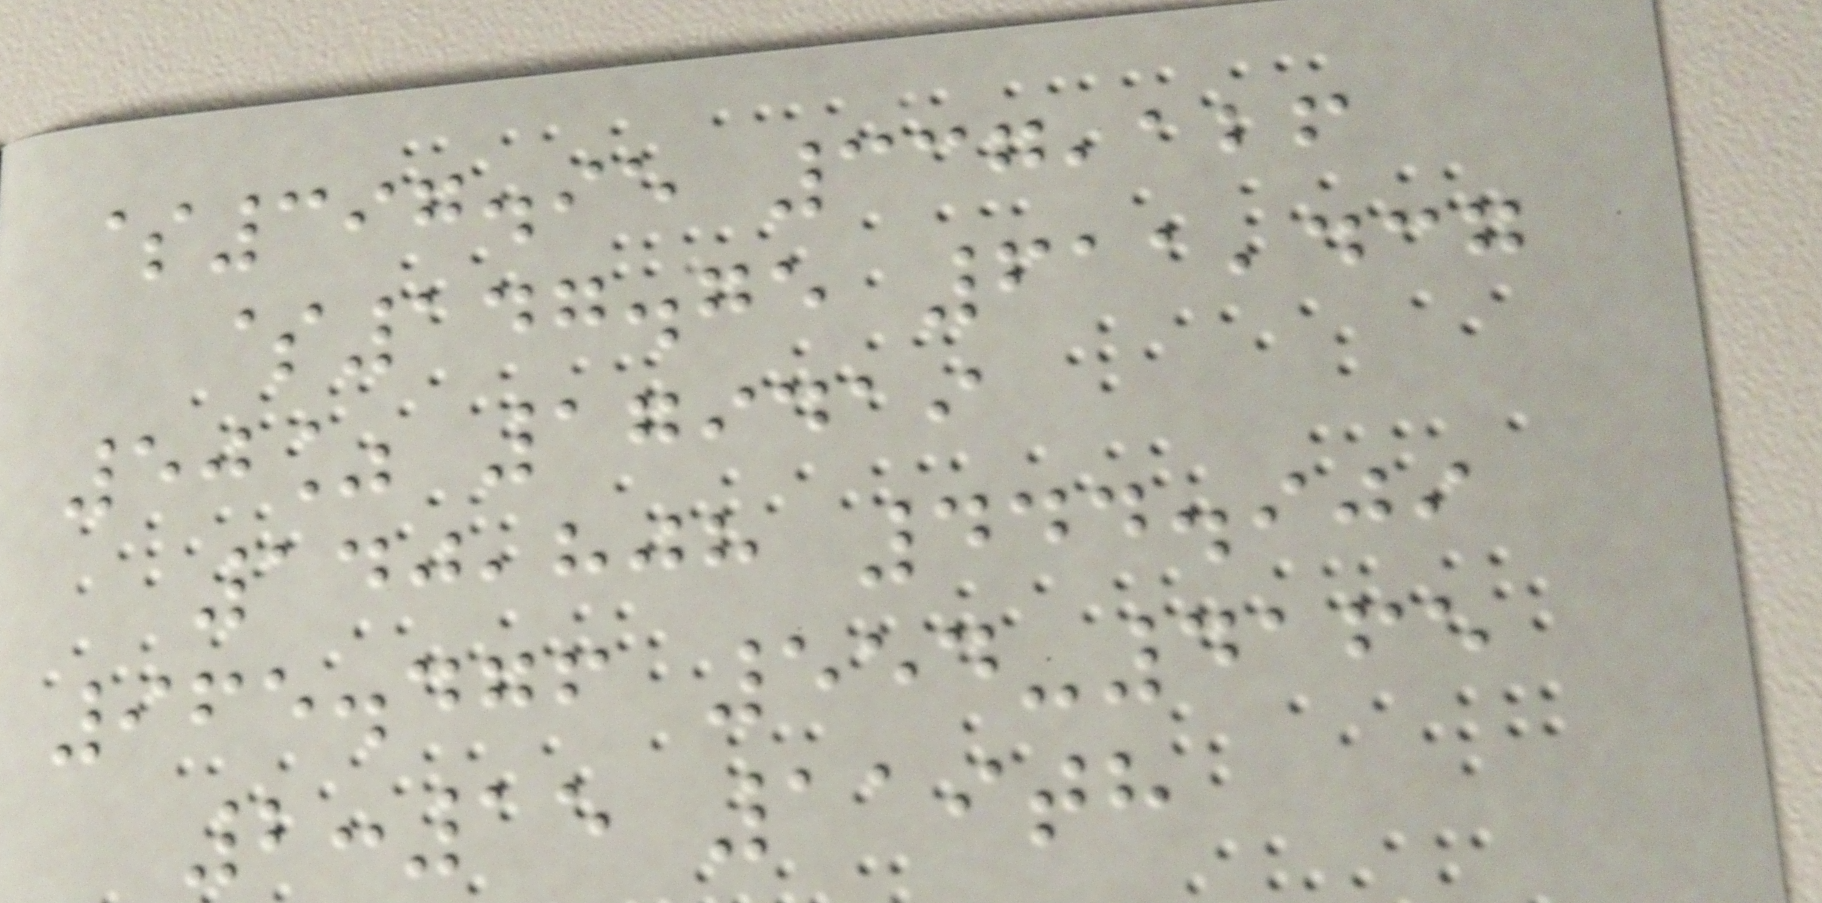$397.95 337,126
$147.75 611,437
50% 179419
140,808 444.909
965.476 554-4165
2:15 119th
